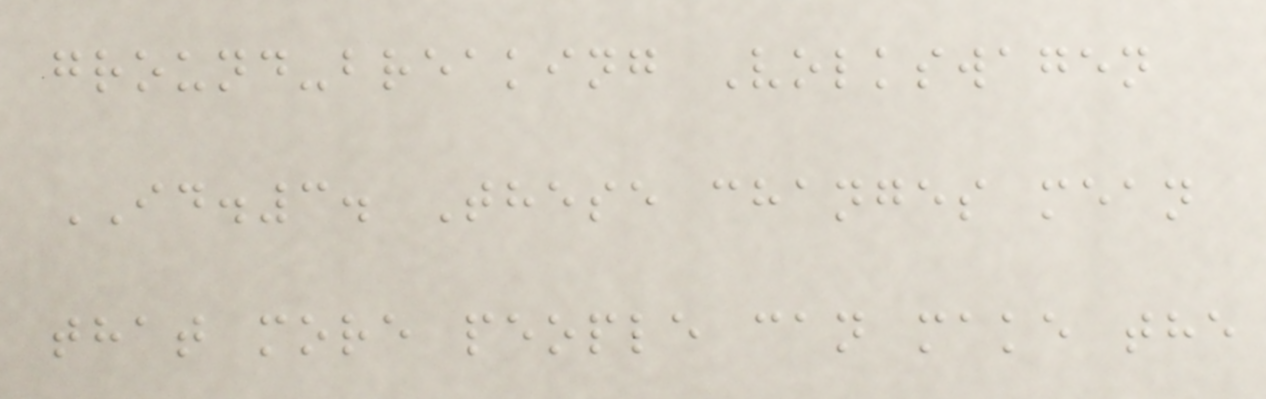ground-breaking Volkswagen
ID.3. These changes mean
that more people can make the
